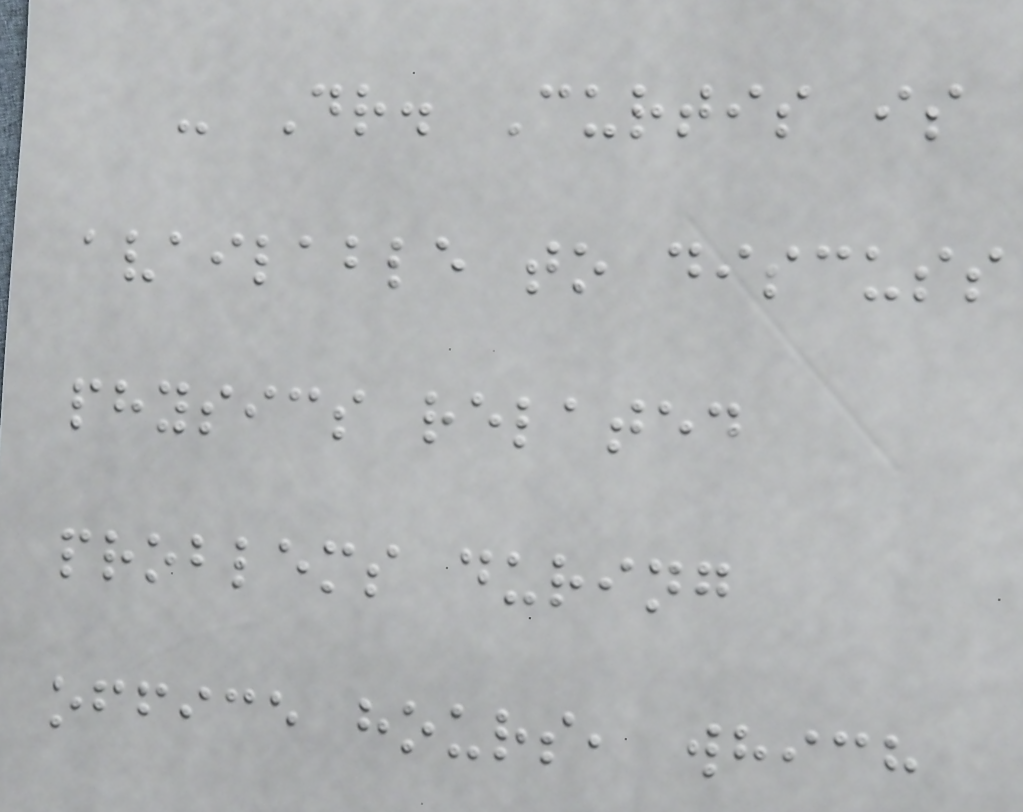- Dr. Curtis is
available to discuss
physics related
problems during
office hours, which
